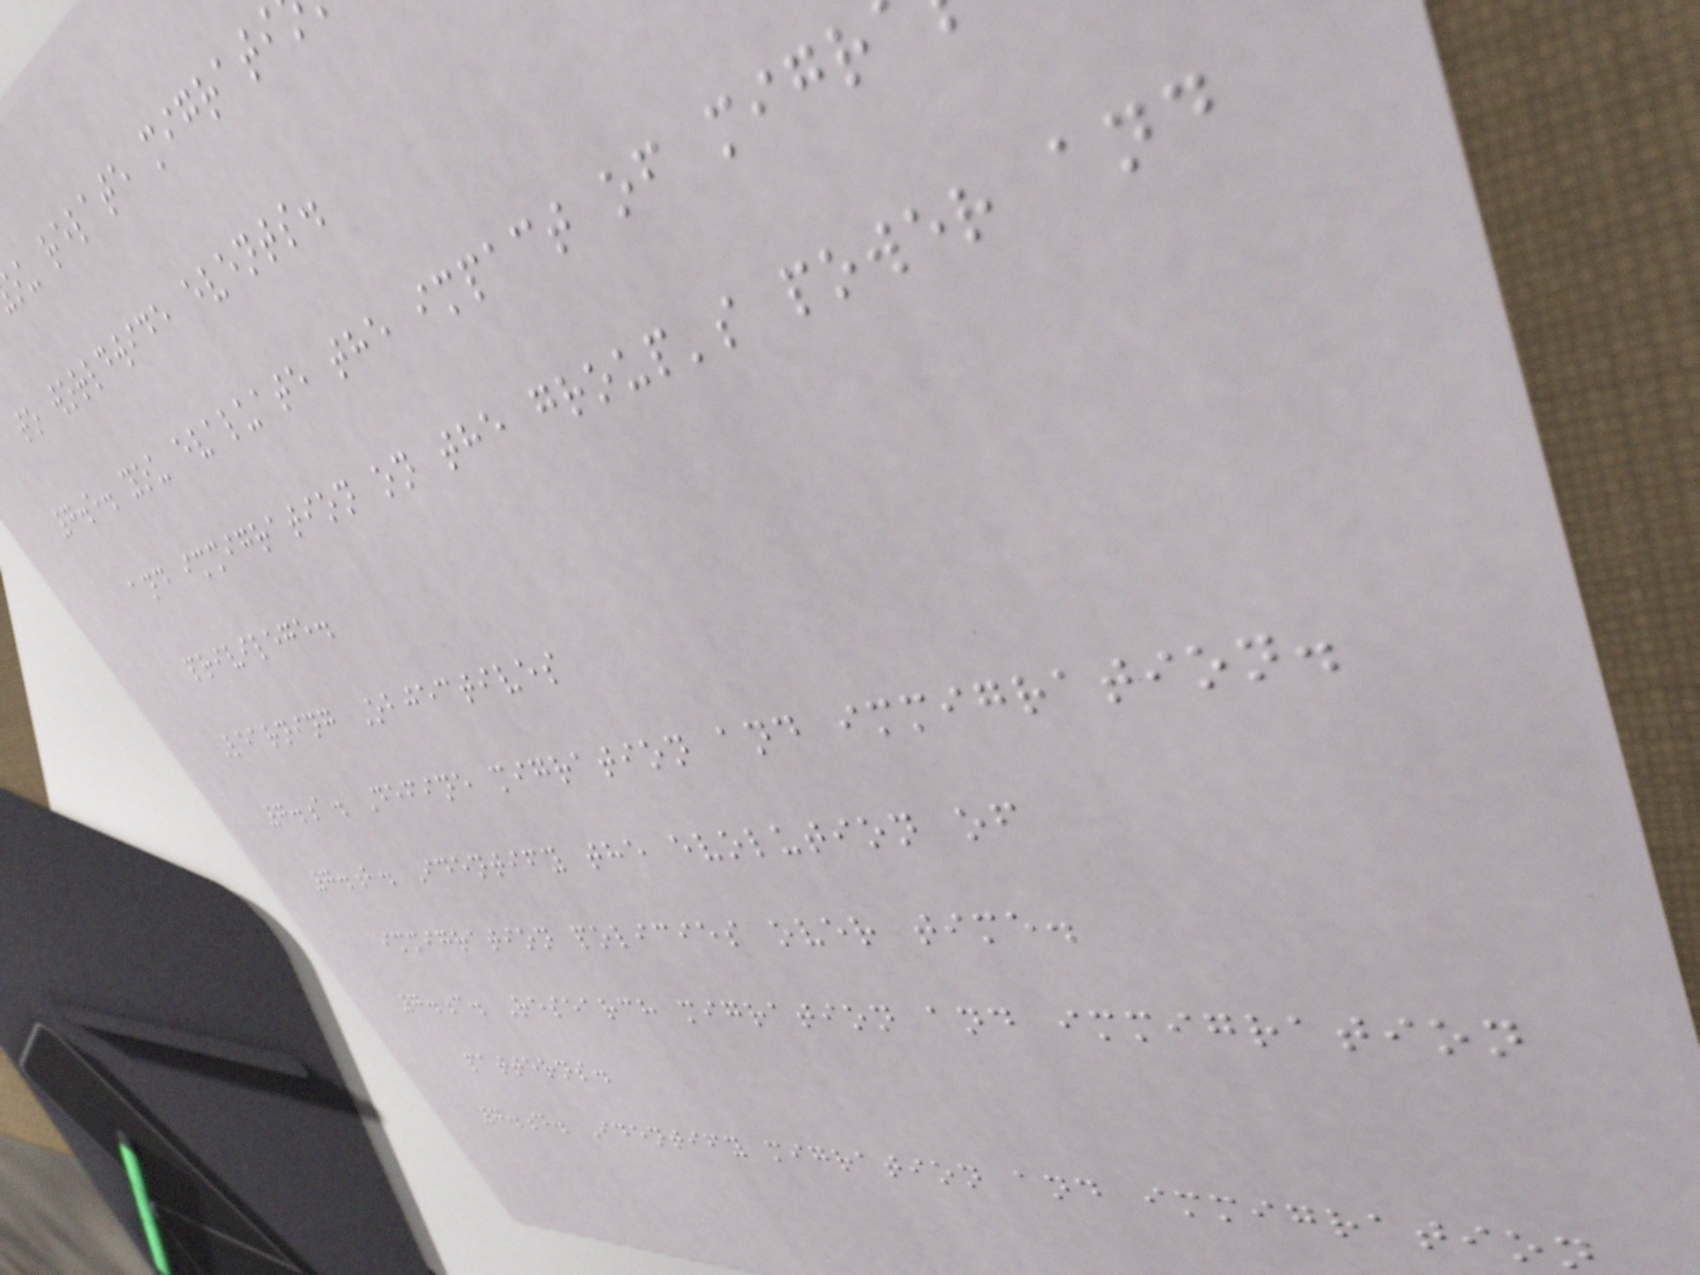ou relate migrati
to worldwide events.
7.5. you evaluate the impact of migr
and immigration on the group's power and
privilege.
Learning Objectives
7.a. Define migration and immigration.
7.b. Identify the evolution of
immigration policies over time.
7.c. Research migration and immigration
patterns.
7.d. Identify migration and immigration
